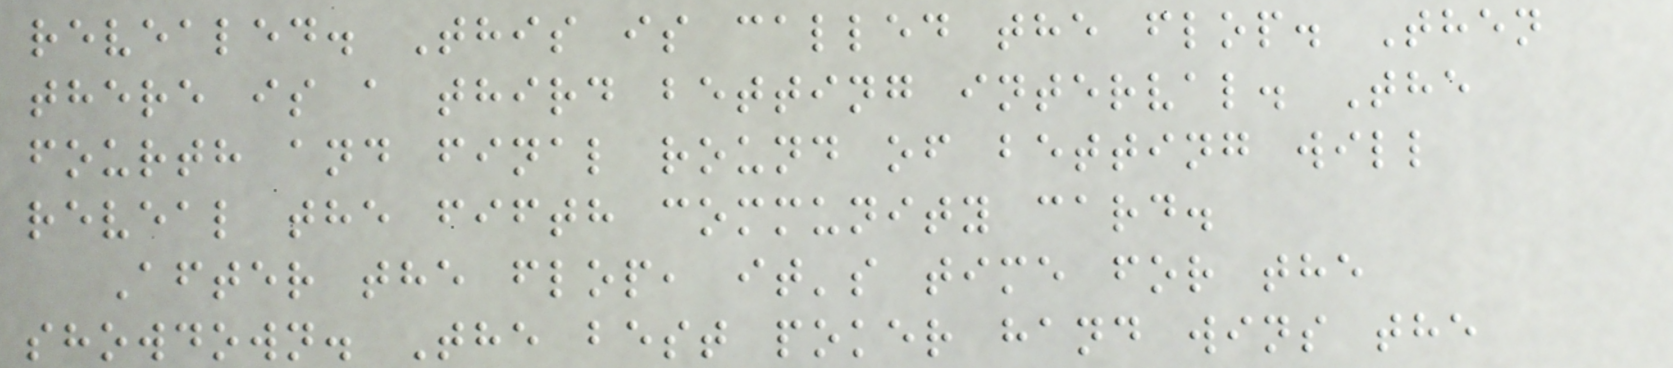revealed. This is called the flop. Then
there is a third betting interval. The
fourth and final round of betting will
reveal the fifth community card.
After the flop, it's time for the
showdown. The best poker hand wins the
